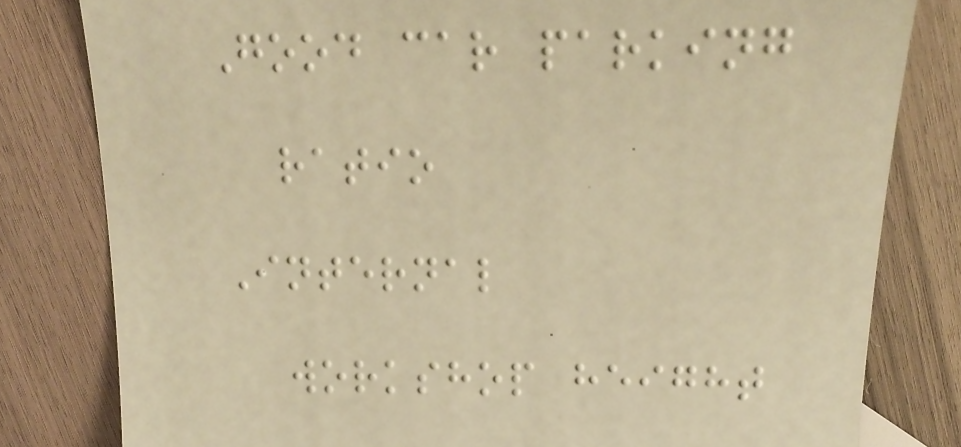Good car parking
ratio
Internal
workshop height
